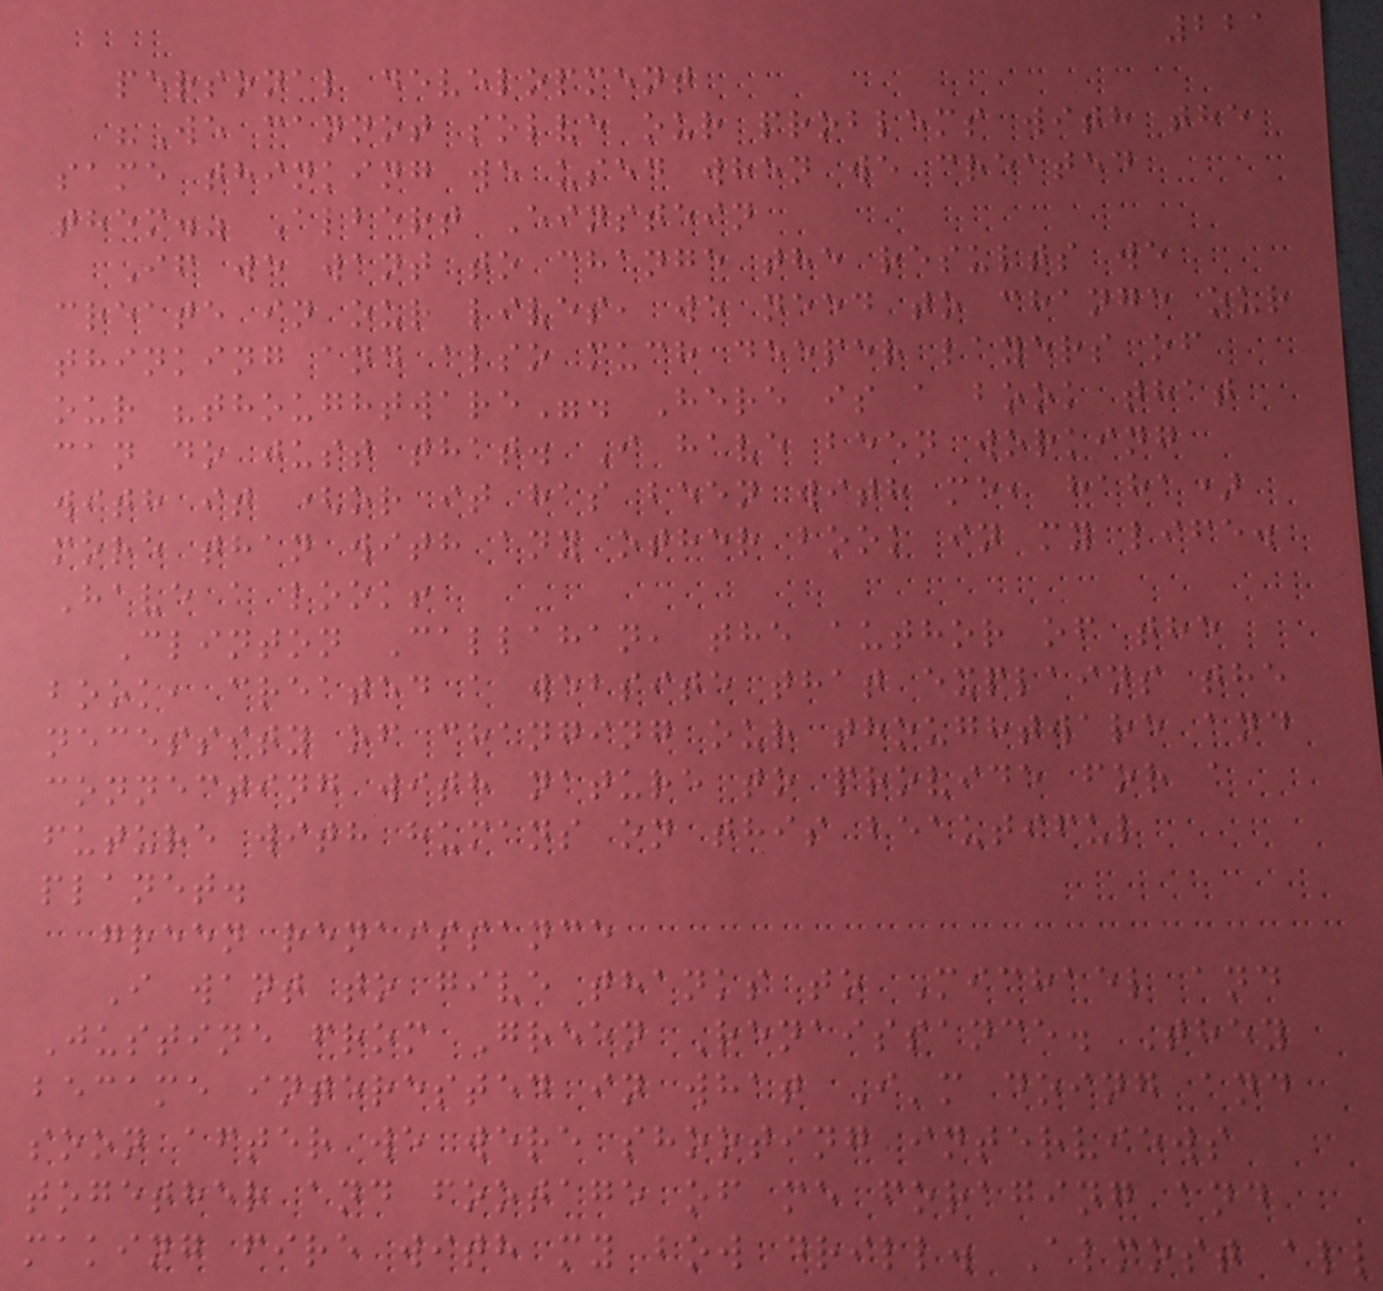221
personal development
"We cannot solve our problems with the
same thinking we used when we created
them." Albert Einstein
If we want to change the results we
create in our lives, we need to change our
thinking and also much deeper layers of
our "thoughtware". Here is a book that
can do just that. I have been working
with it (or it has been with me, haha)
more than with any other book in my life.
Have a look!
Clinton Callahan, the author of the
book, created a website that explains the
necessity of changing our thoughtware and
connecting with nature to provide for a
future with humans on this beautiful
planet.
green renaissance
I want to give thanks to Michael and
Justine from Green Renaissance. They
became interested in what I'm doing and
soon after we were shooting interviews
together and footage of me foraging and
making fire with my bow drill. Almost all
